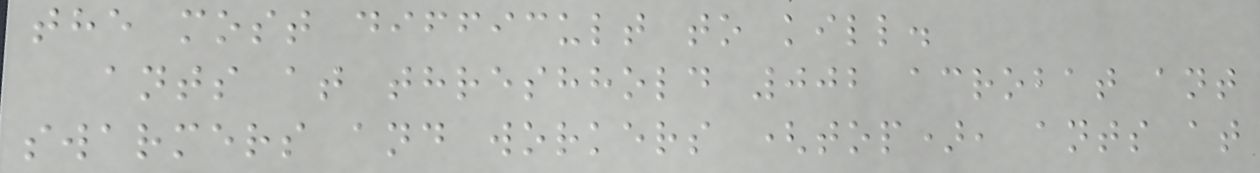the most difficult to kill.
ants at threshhold 002 acrobat ant
swarmers and workers (top), ants at
